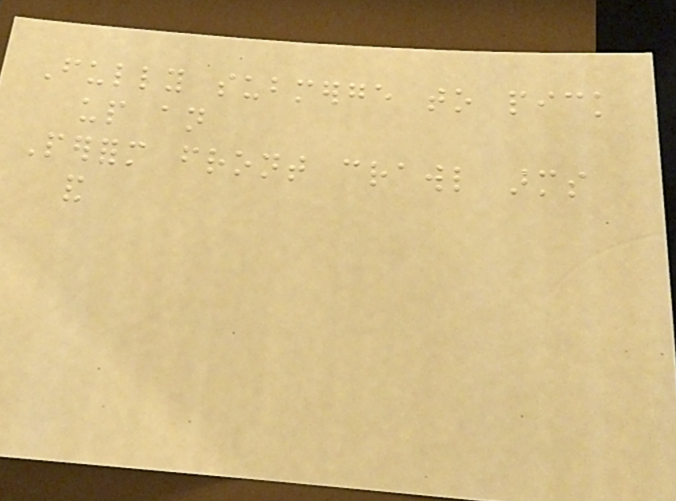Fully submerge to pick
up an
Perform front crawl arms
and
